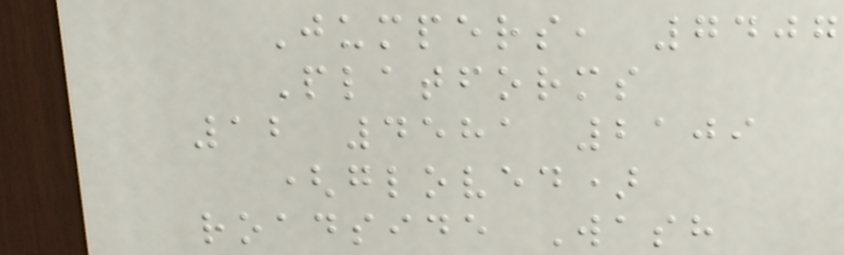Jumpers, 7407
Platforms
12 4581 2109
(gloved)
roadside Wash
